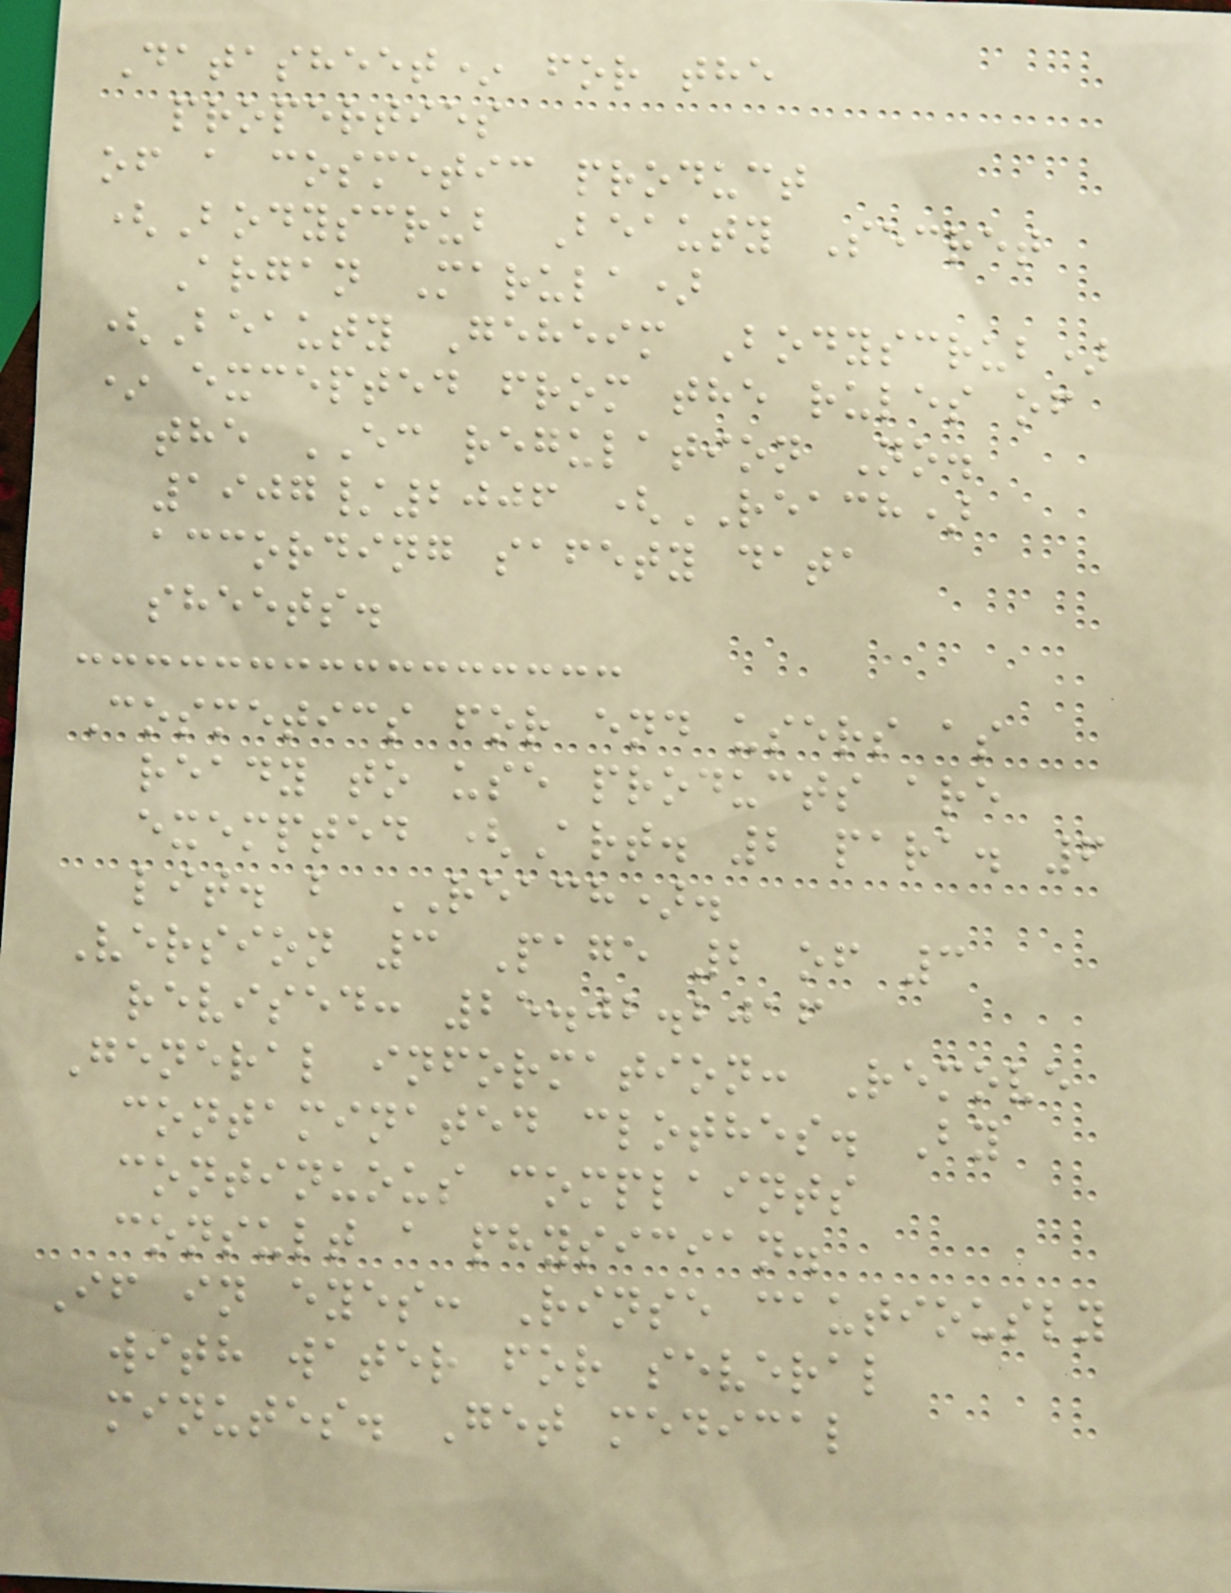Datasheet* for the
properties
of a cosmetic product
(Bodyscrub Beauty Secret
Argan Marula)
(Beauty Geheim Bodyscrub)
* excepted from the rules of
the EC regulation No.
1907/2006 (REACH)
according safety data
sheets.
Cosmetics for end users as
ready to use products are
exempted (Art. 2 para. 6
lit. b REACH).
Version 3 Page 2 of 3
revised: 25.02.2016
General information: Remove
contaminated clothes. By
continuous complaints
consult a physician.
If in eyes: Rinse cautiously
with water for several
minutes. Get medical
